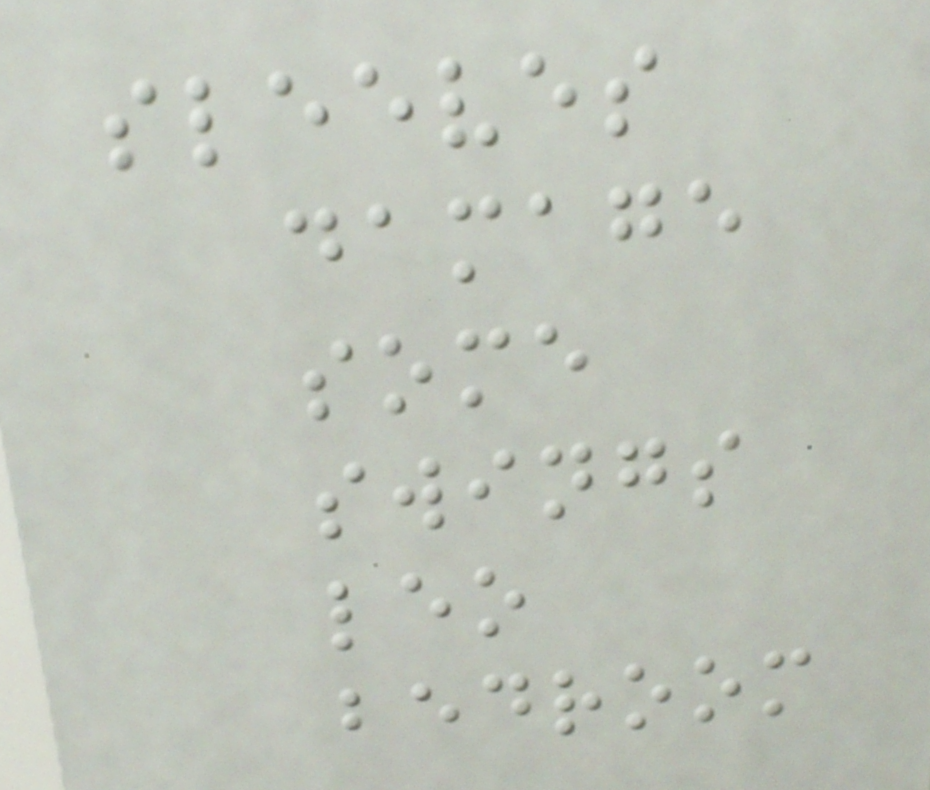sleeves
damage
some
swings
leo
bedroom
